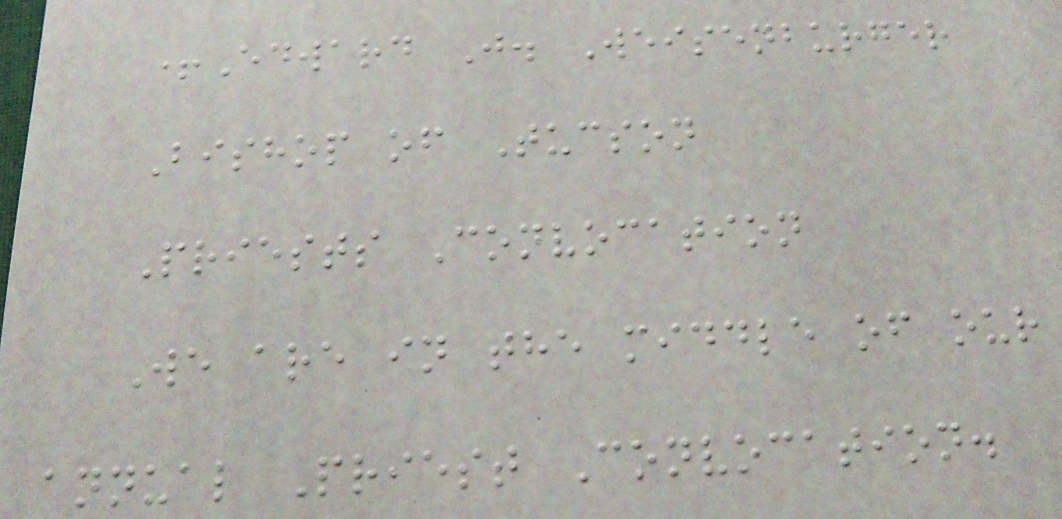+Edward J. Weisenburger
Bishop of Tucson
Priests Convocation
We are in the middle of our
annual Priest Convocation.
